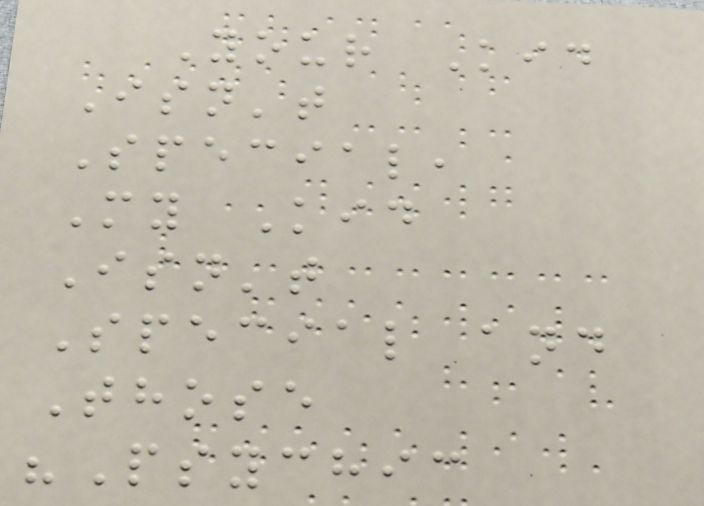Your Kid
Isn't
Special,
My Kid
Isn't
Special and
Those
"Psychic
